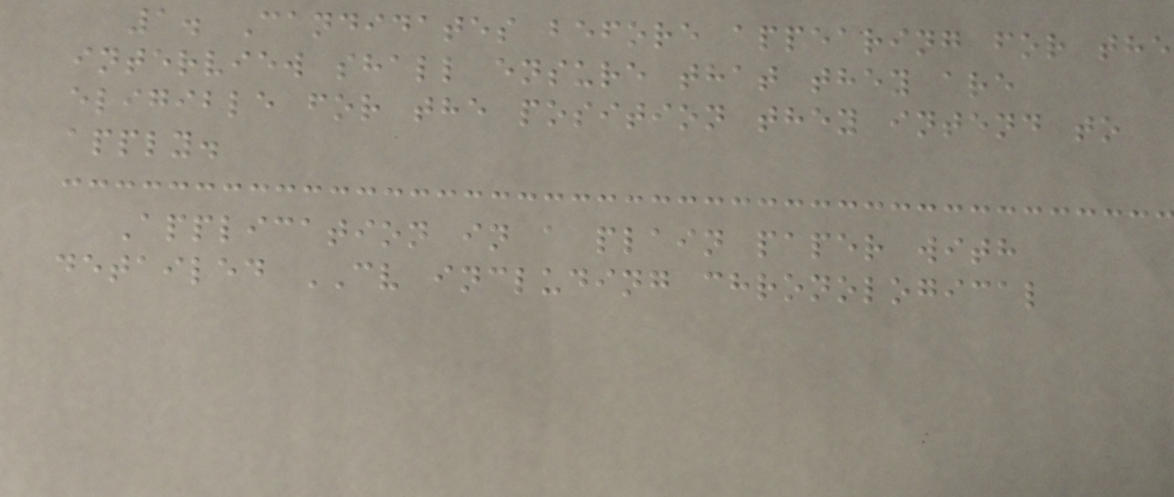1. Candidates before appearing for the
interview shall ensure that they are
eligible for the position they intend to
apply.
Application in a plain paper with
detailed CV including chronological
